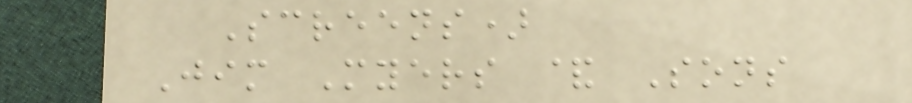Screens)
Jim Myers & Sons
